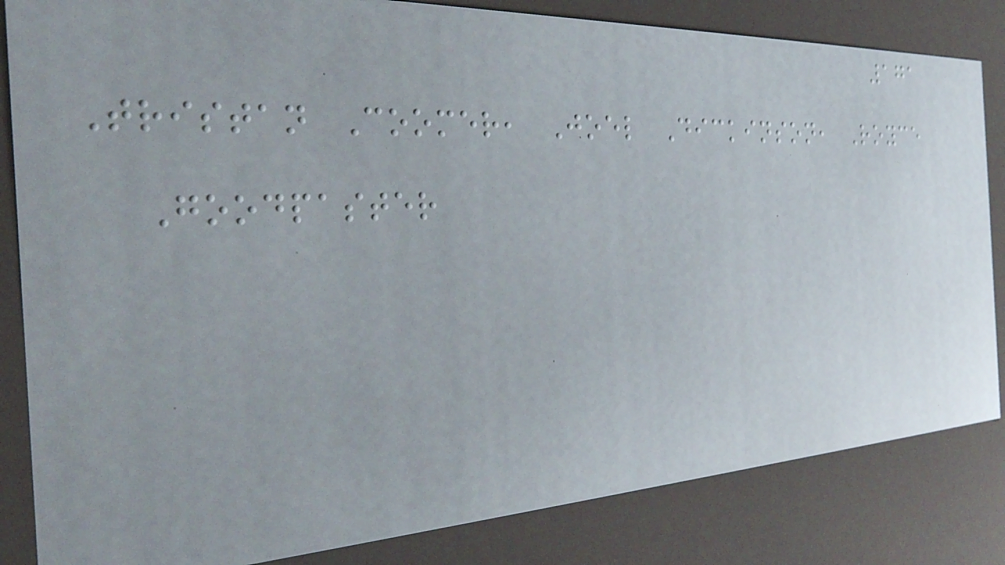171
Tristan Coomer, Joel Dickinson, Royce
Goodpaster
